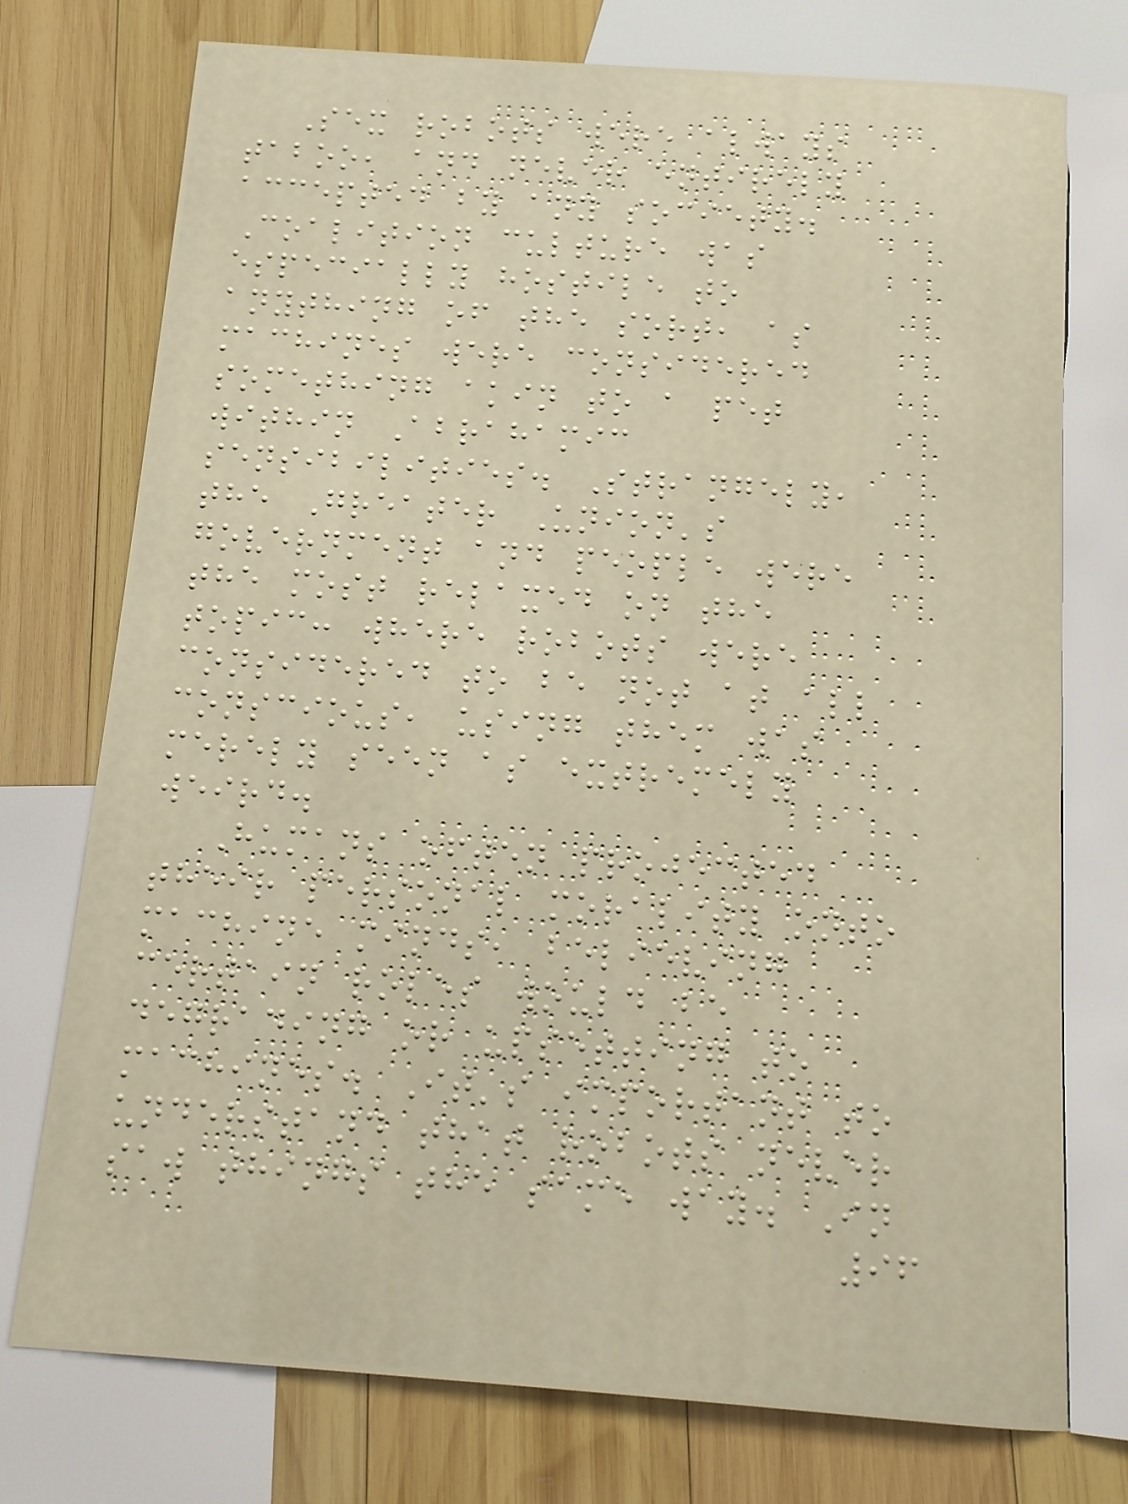Sex robots were always
taboo, and never entirely
accepted by any society.
Coalition culture was
especially hostile to
anything of the sort, as
machines were considered
something akin to a pet
within Abrahamic
sensibilities. Strangely,
the Greater Union's
government and people were
the most relaxed on the
topic: where robots were
considered to be not at all
conscious, using them was
merely seen as extremely
weird.
Humans often projected
their personal morality onto
machine minds, believing
certain roles would be
degrading or upsetting to
machines. It's important to
understand that robots never
saw things the same way. In
96
